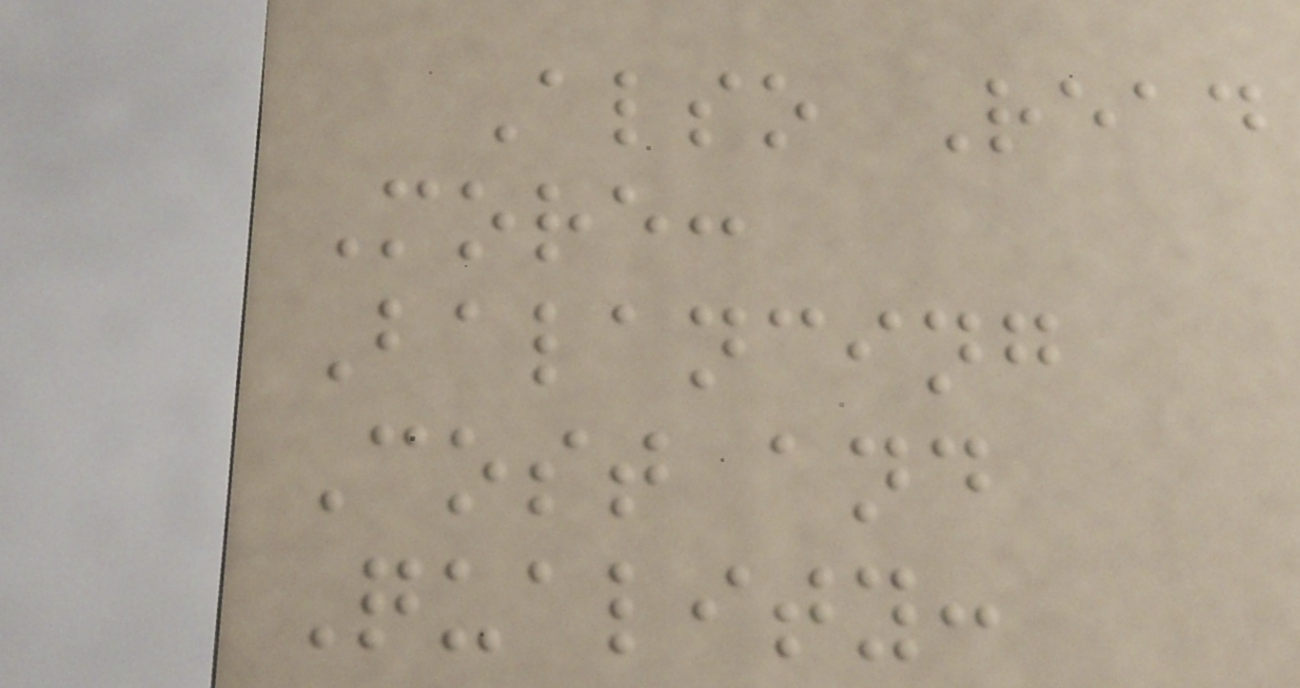Also Read
More:
Balancing
Cost and
Quality:
